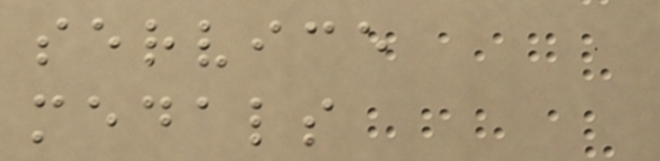service
medals
